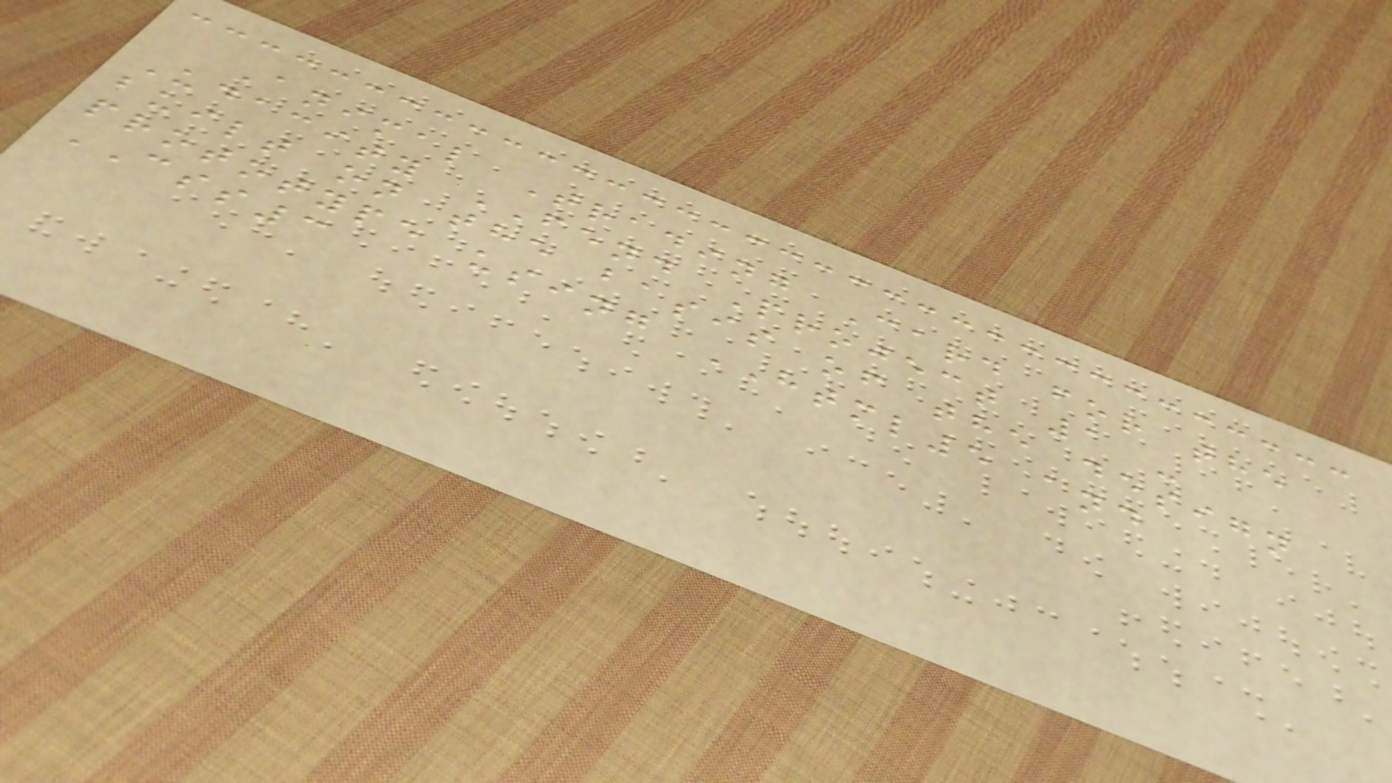Animal Trading Card for the
Udacity FEND Project 1 -
built on the basis of the design
prototype using HTML5 and
CSS3
